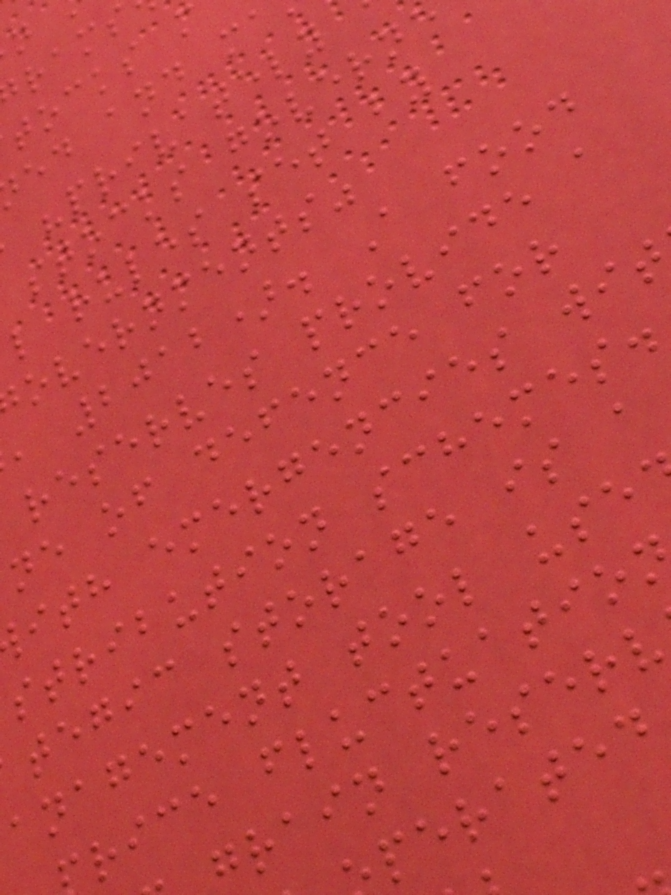tocks m
ed and ma
"privately
stocks governe
l rules set by
overnments"
, 2012). A food
reserves provide a
ne of defence for
ith emergencies wit
stribution schemes.
tegic storage is a
anagement tool use
rice fluctuatio
grain reserv
perated
